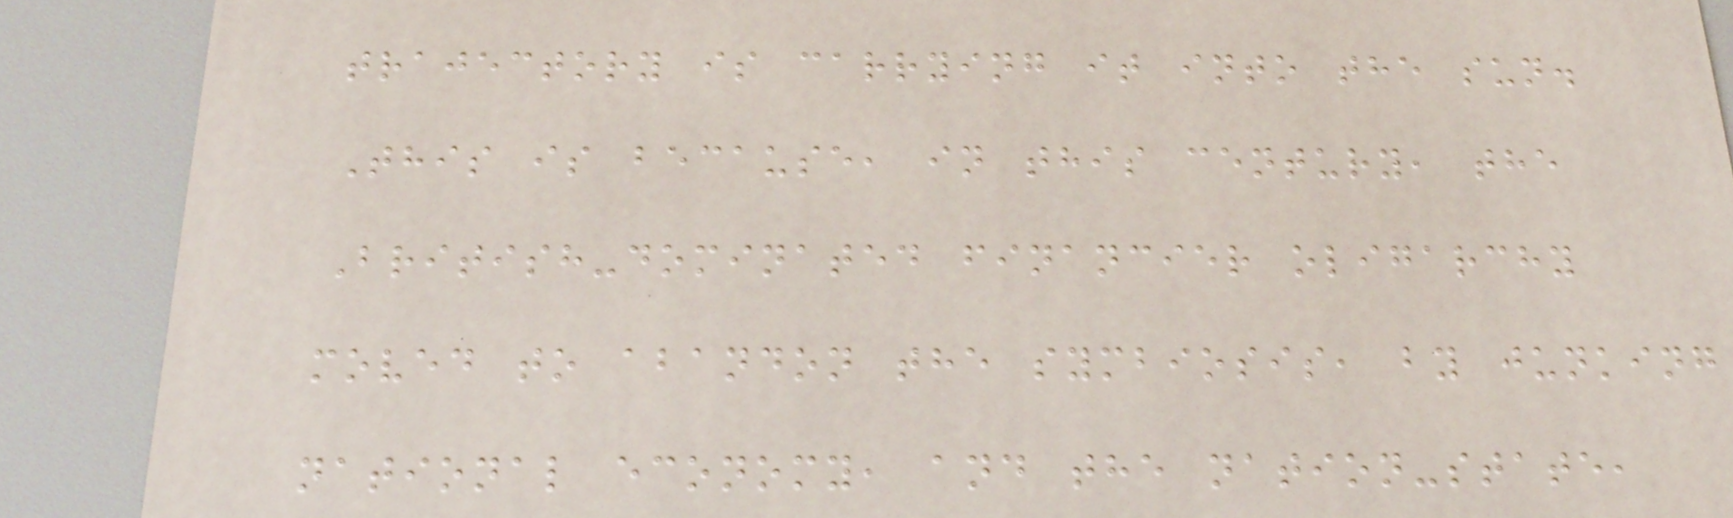trajectory is carrying it into the sun.
This is because, in this century, the
British-dominated financier oligarchy
moved to abandon the symbiosis, by junking
national economy, and the nation-state,
